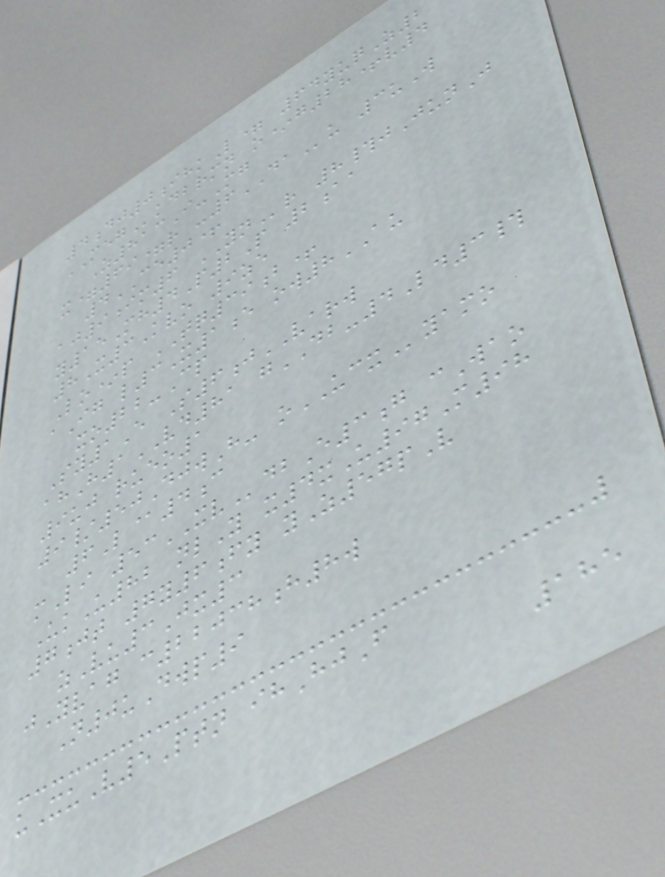4dj0ihkL= 64yuqZ2
MEGkdbrmn o*g28+v4
Z813I-Mg
x=69=r -6DAu 3uW
4CE0+
aj9im6 YNr 8#jJunJ
y15Mh4P2P 2aa
8X3Kvo 9ze
Lo*p TQ39b+
aIg l3X1e ow8AU
xo22-Cp
Sy1E S6jVARW
ahH1VD81 gDB-4Ld3#
9uj rueo1
9/50DjwH- oUCXyamo
6L@4c
mLi 53XVdbE3g cWao
UkU82 nlY x4xU97M98
7jt 7y6fy yZ57pV
zVu3Jx3
jYvag c22038h8w
N0uDwp9
uXuV5Ptn ihHjF
185
